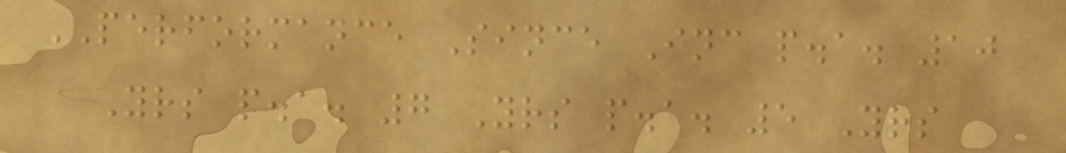PERFORMANCE Since Inc p.a. 10
Yrs p.a. 7 Yrs p.a. 5 Yrs
